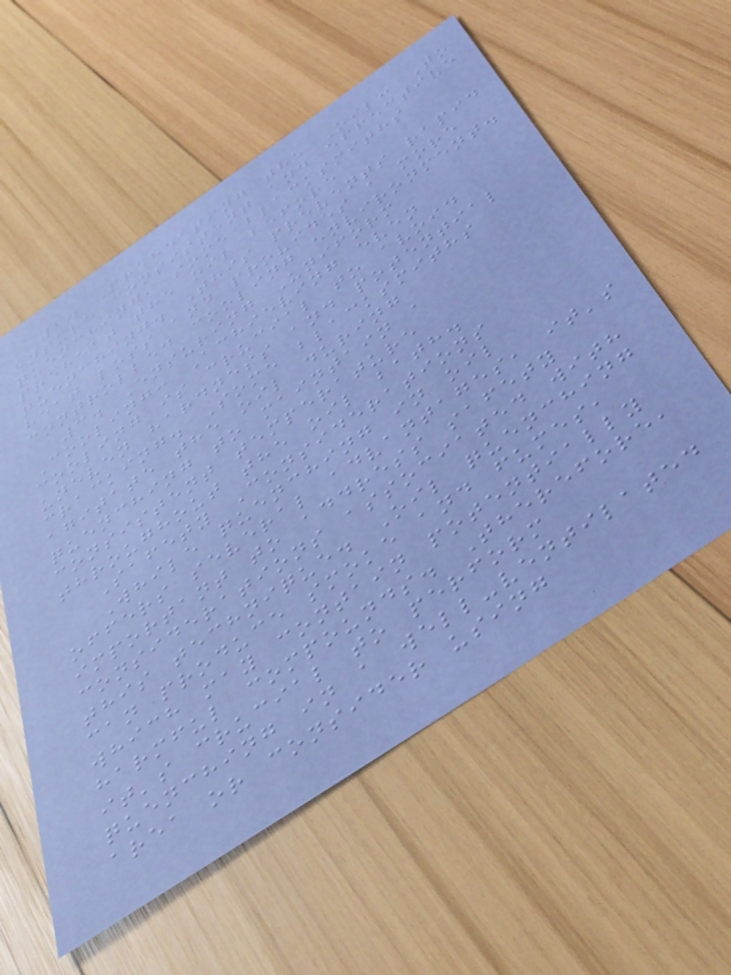2. Preheating the Oil: To
ensure consistent and effective
quenching, some blacksmiths
preheat the oil before
quenching. This prevents rapid
heat loss and provides a more
controlled cooling environment.
3. Ensuring Uniform
Cooling: Achieving even
cooling is crucial to avoid
uneven hardness and potential
cracking. Some blacksmiths
agitate the oil during
quenching to maintain a
consistent temperature
throughout the oil bath.
Safety Considerations
While quenching in oil
offers several advantages, it's
important to address safety
considerations associated with
this technique. Oil quenching
can produce smoke and fumes,
which may contain potentially
harmful compounds. Therefore,
it's crucial to perform
quenching in a well-ventilated
area or consider using
